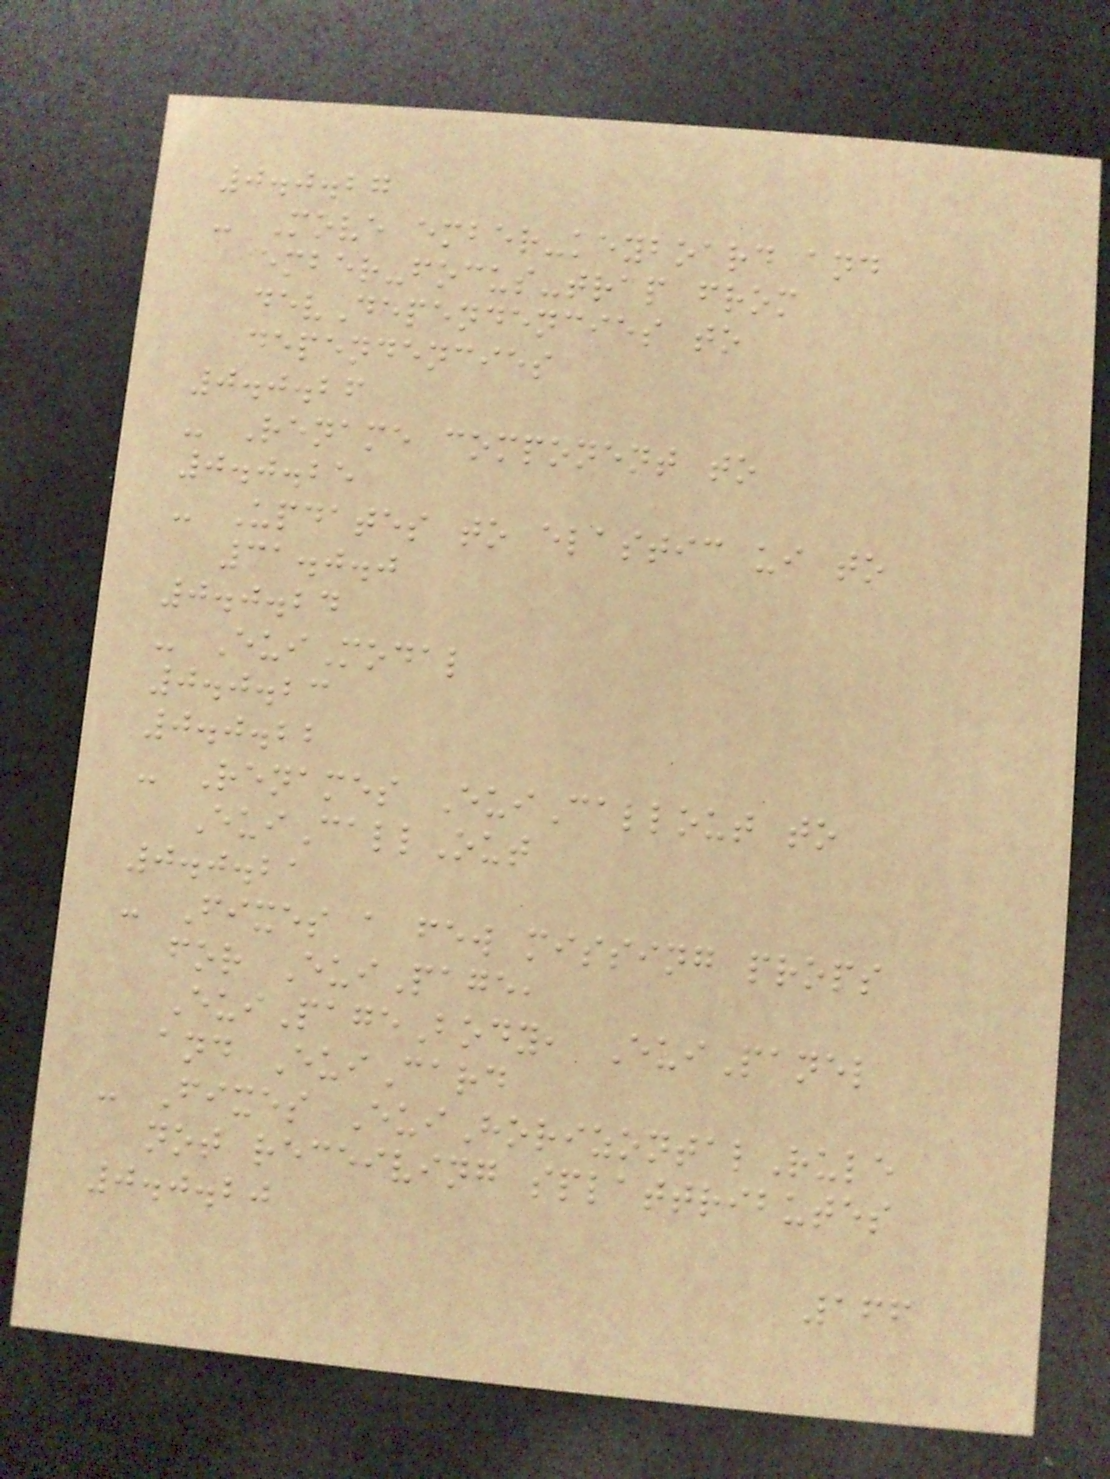0.0.27
- Move ember-keyboard and
ember-focus-trap from
devDependencies to
dependencies
0.0.26
- Rename component to
0.0.25
- Updates to elastic ui to
31.0.0
0.0.24
- EuiModal
0.0.23
0.0.22
- Renames EuiCallout to
EuiCallOut
0.0.21
- Fixes a few missing props
for EuiPage,
EuiPageBody, EuiPanel
and EuiCard
- Fixes EuiHorizontalRule
not receiving splattributes
0.0.20
166
